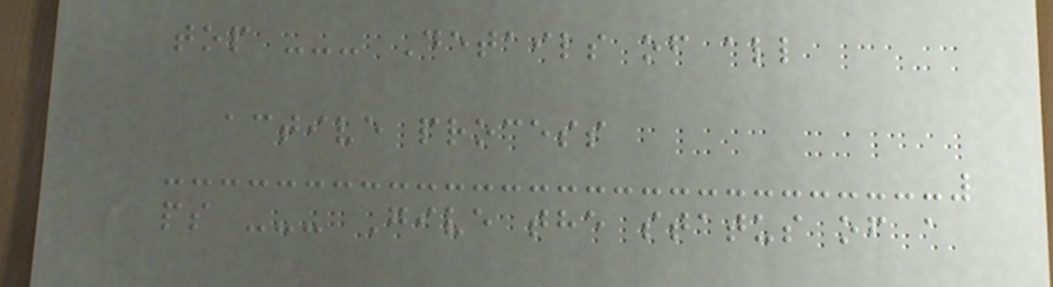top --- Details of all
active process
ps --- Give the status of a
